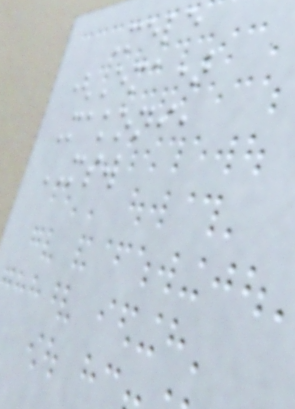Mele
(Ema)
Makoni,
MSW
